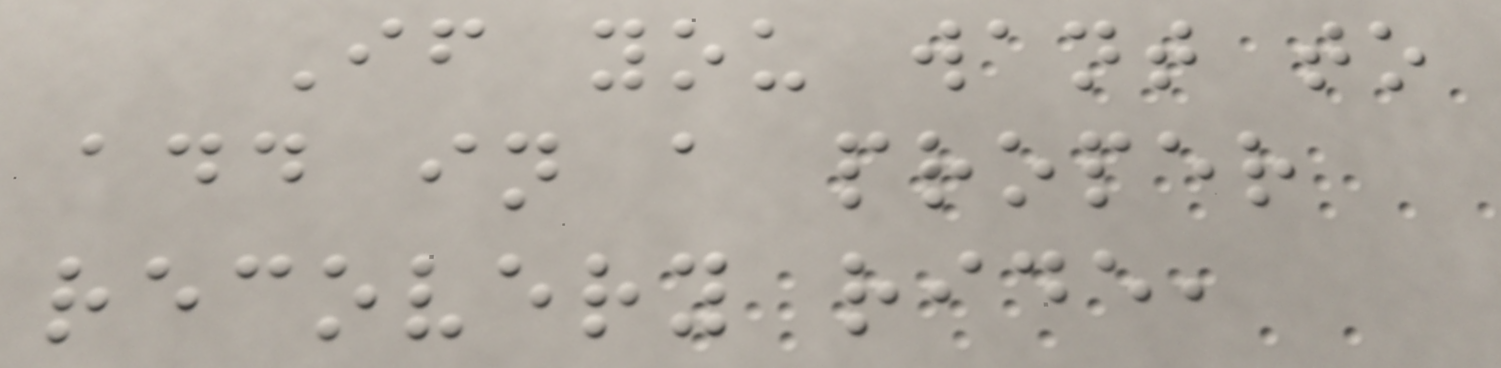If you want to
add in a proper
recovery ride,
